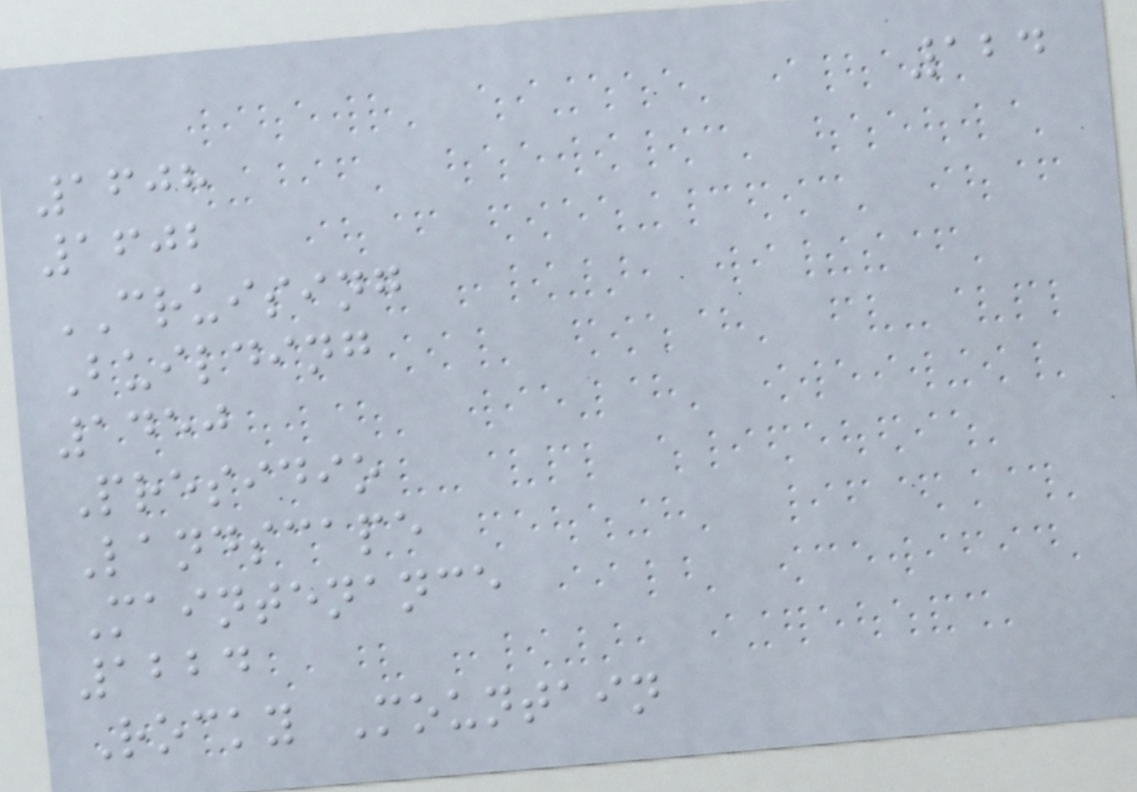124
1608
1602
CRUISING
Building
1450
Presidio
Landscape
Maintenance
1224
Rocky Mountain
